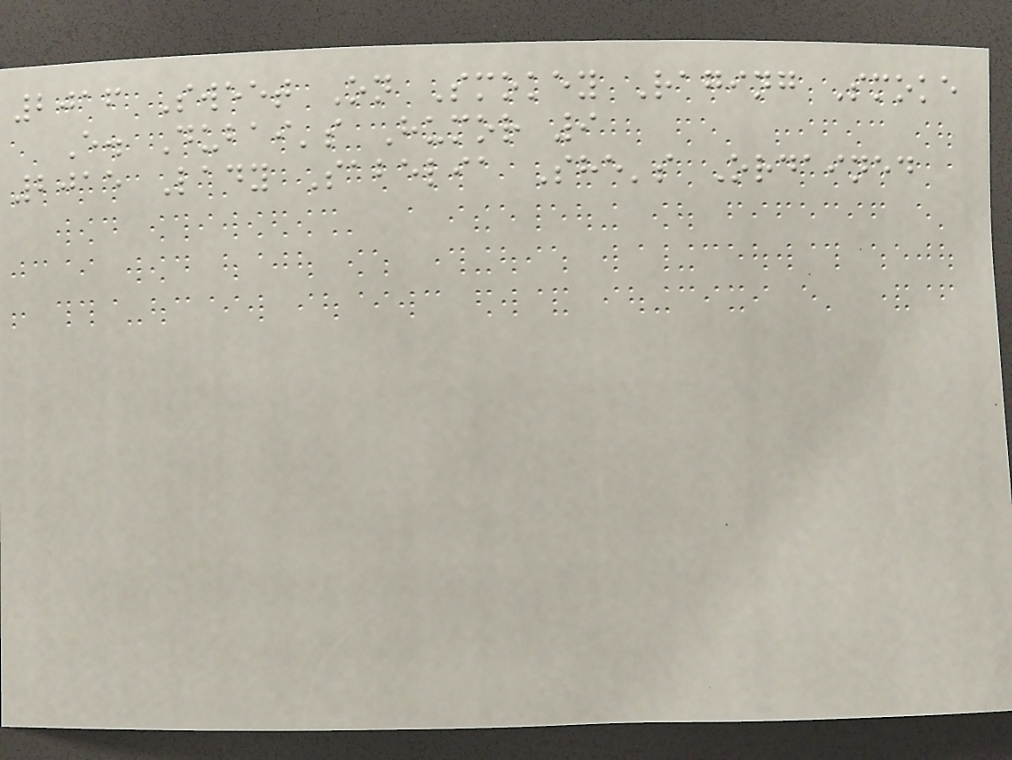2016 Sweet On Smokey Raging Smoke
E. Dubai's Humor 9
2015 Lady Sabelia She's Ordained
